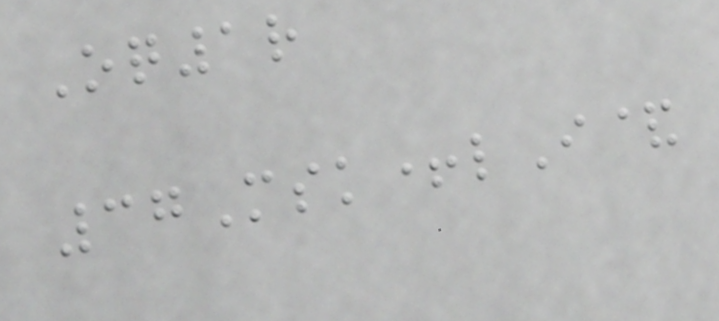Oq1r
37Msk+lI&
